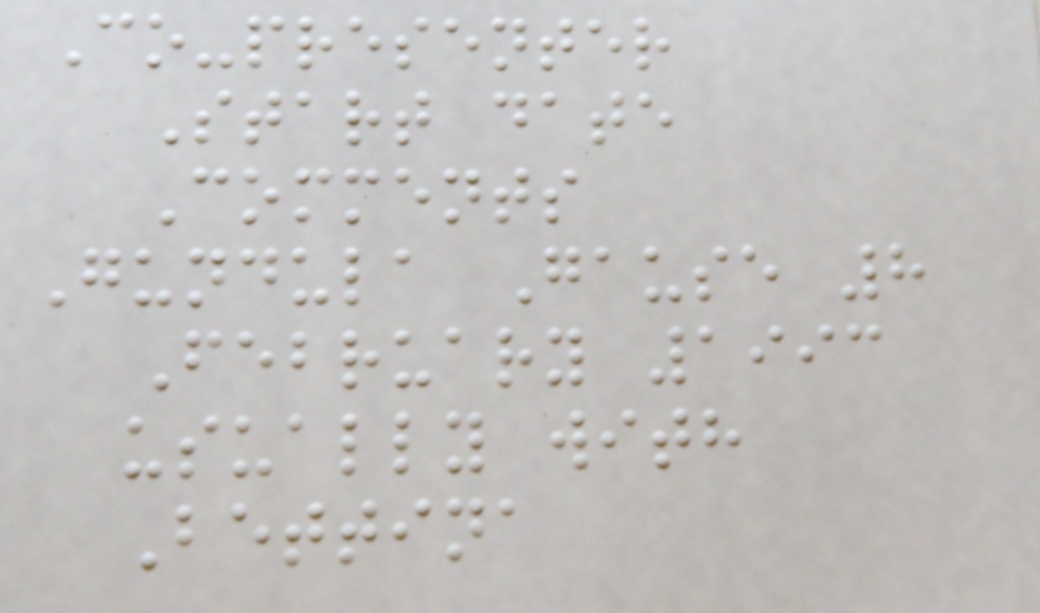Co-presenter
Start date
Comments
Gundula Gause 8
February 1993
usually with
Bettina
